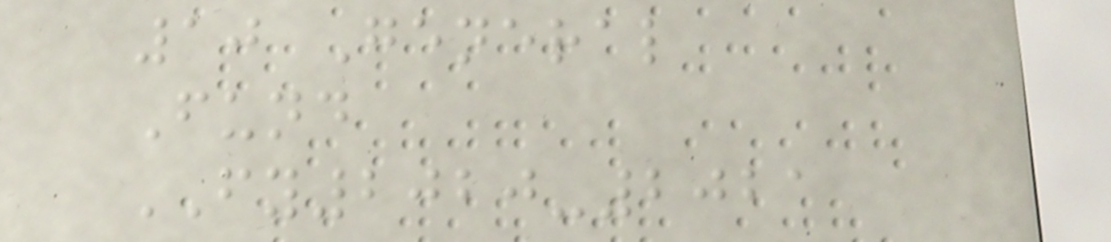10 General
Fund
FY2020-2021
